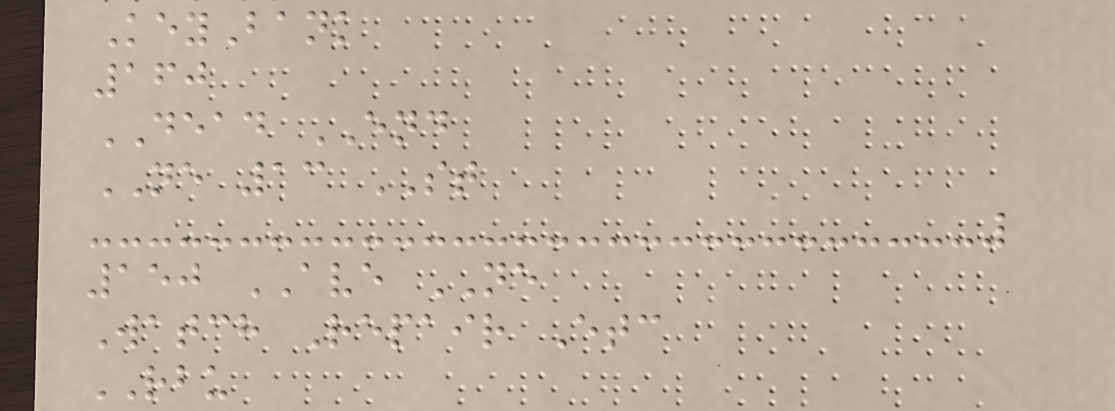KeyBank
160
DEAD END
NE 13 ST
150 AVE NE
Watch Repair Etc
RBU
